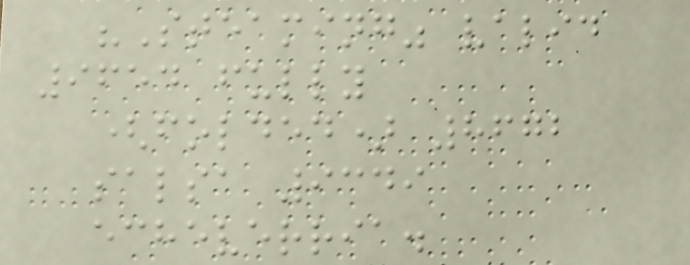"Steaming" valid
9654 fully
(folded) 8672
salsa 9349
echeverria.
